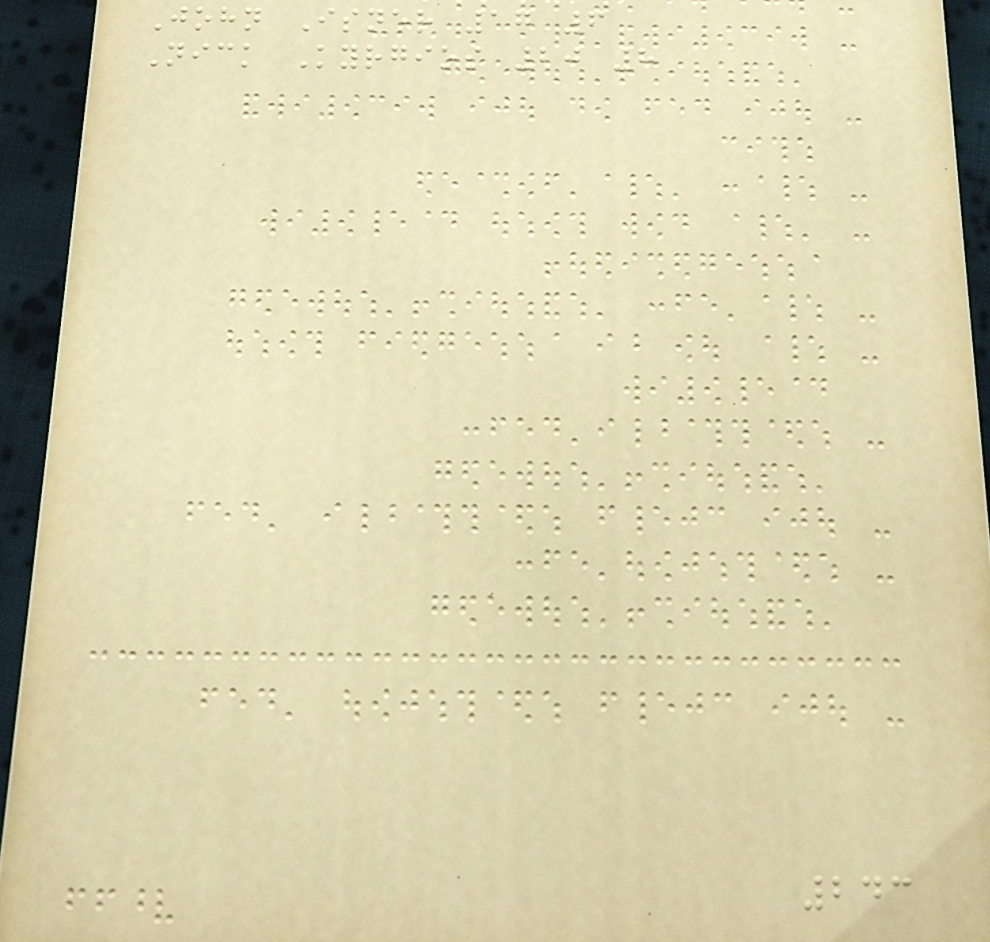John Isner 17 6
Nick Kyrgios 20 8
243
